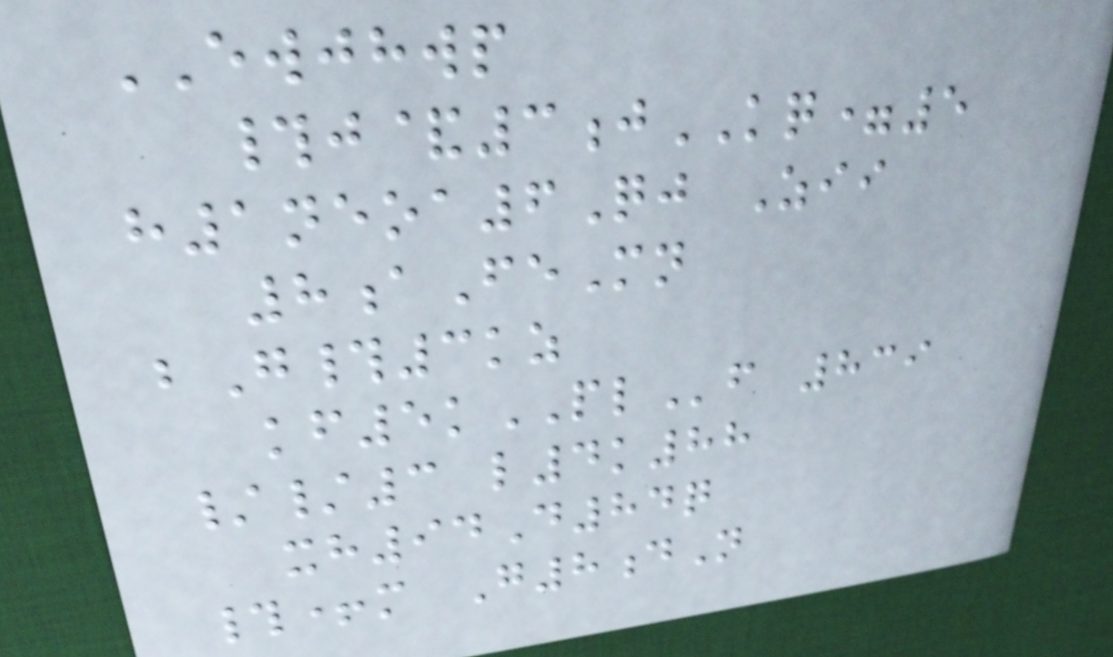EWJHWP
#j&3jKQ=5
h1neoa6Qj Zii
8aFeMn
bG#3kz
kf5kPLf 839
//3 l4k88
xh94D84q
#+m G8dN
